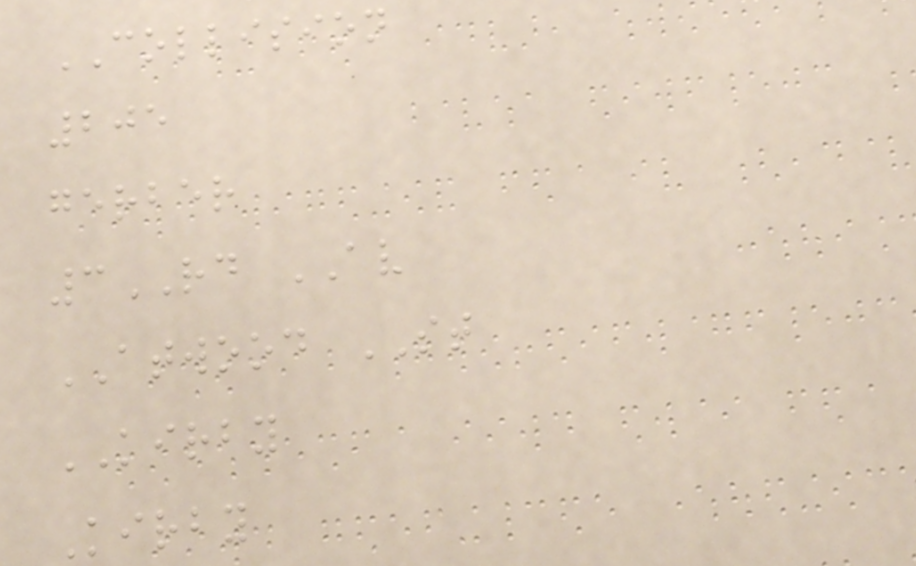COLLISION
205
gerber
3RD AV
ATWOOD ST
KIRBY
Kirby
